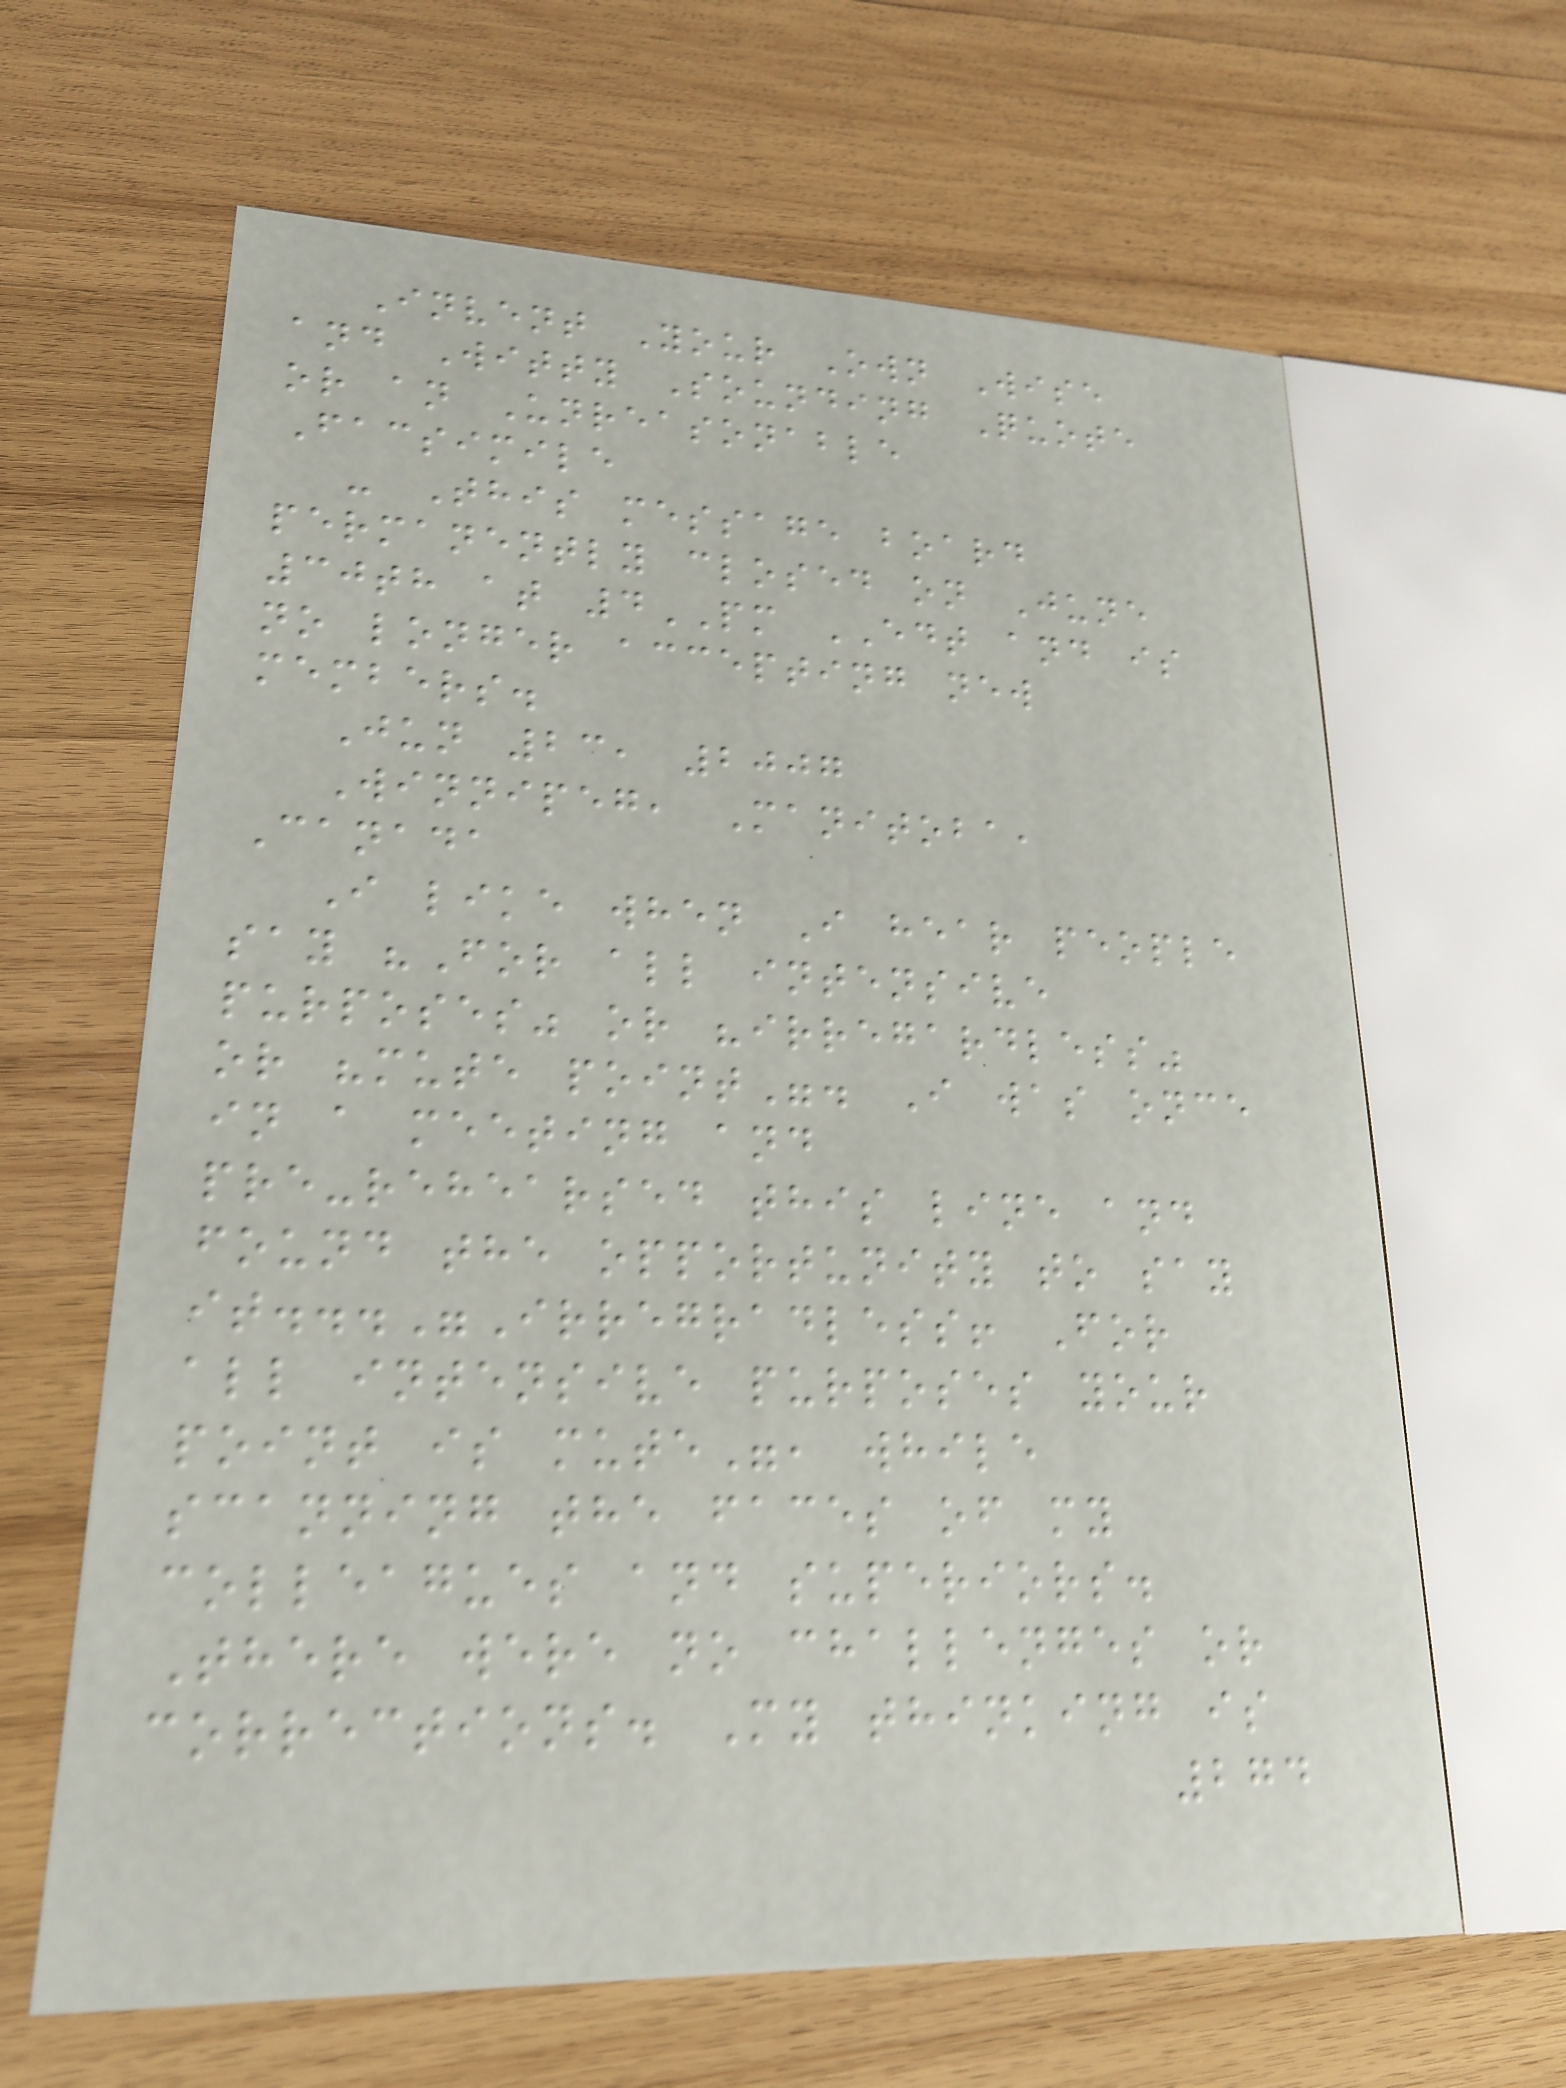Invent Your Own Wise
and Witty Sounding Quote
or an Unreasonable
Facsimile
- This message board
permanently closed on June
30th at 4PM EDT and is
no longer accepting new
members.
Jun 23, 2007
Winnipeg, Manitoba,
Canada
I like when I hear people
say "For all intensive
purposes" or "irregardless"
or "mute point". I was once
in a meeting and
pre-rehearsed this line and
found the opportunity to say
it..."Irregradless! For
all intensive purposes your
point is mute", while
scanning the faces of my
colleagues and superiors.
There were no challenges or
corrections. My thinking is
274
